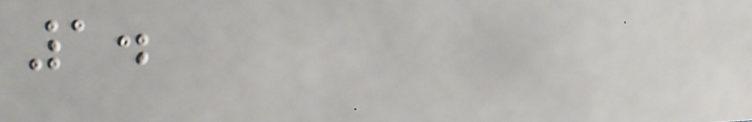1.
